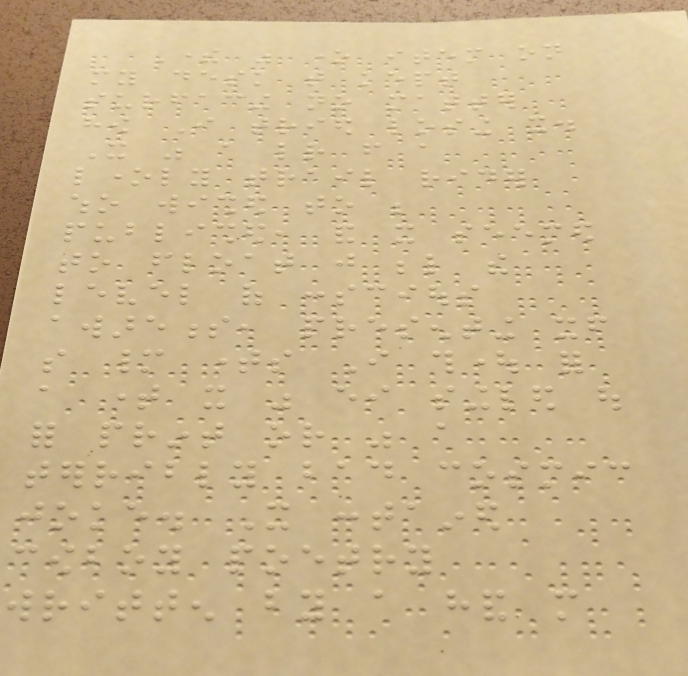There was one item on
my desk that kept
surfacing no matter
how I tried losing it.
It was a letter from a
lonely trail rider
who wished to be
published, and it seemed
to float just below the
level of conscious
awareness, presenting itself
so many times I thought for
a time it was either singled out
for print or was a
terribly bad cosmic
joke. It contained
cowboy poetry
written by a hand more
